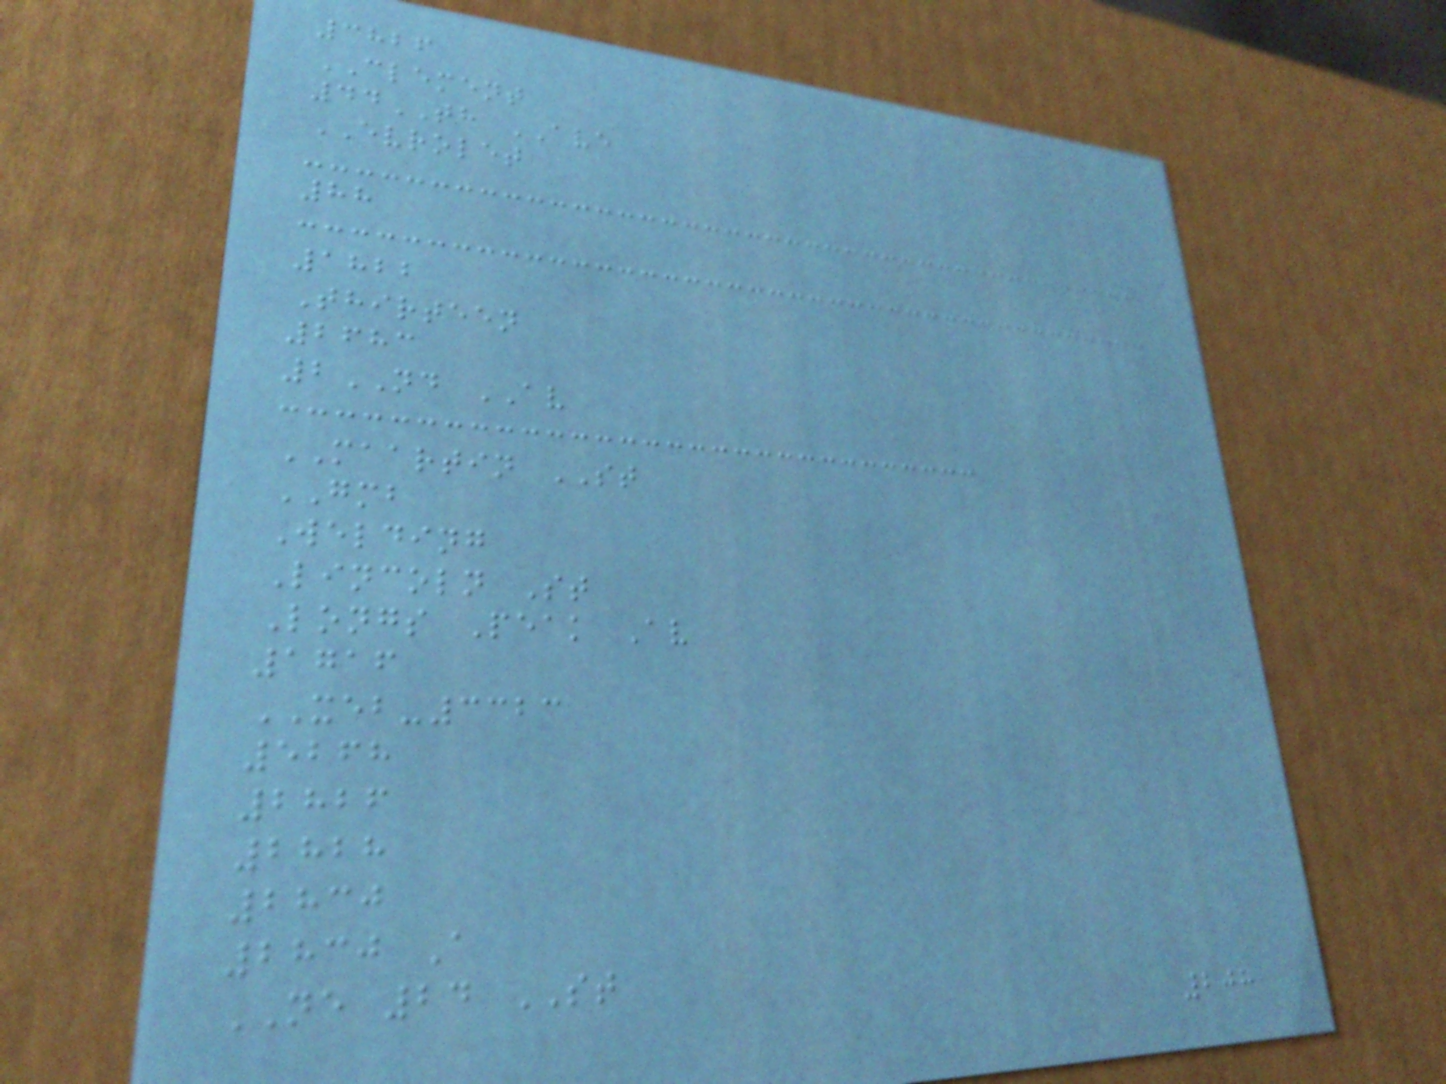3826
CLEMENT
44TH AVE
EVROLET
88
1822
Thirteen
2683
2ND AV
MAARTIN ST
GMB
Welding
Lincoln St
Longs Peak Av
1716
XEB-3323
5268
2826
2828
2830
2830 A
NE 24 ST
208
